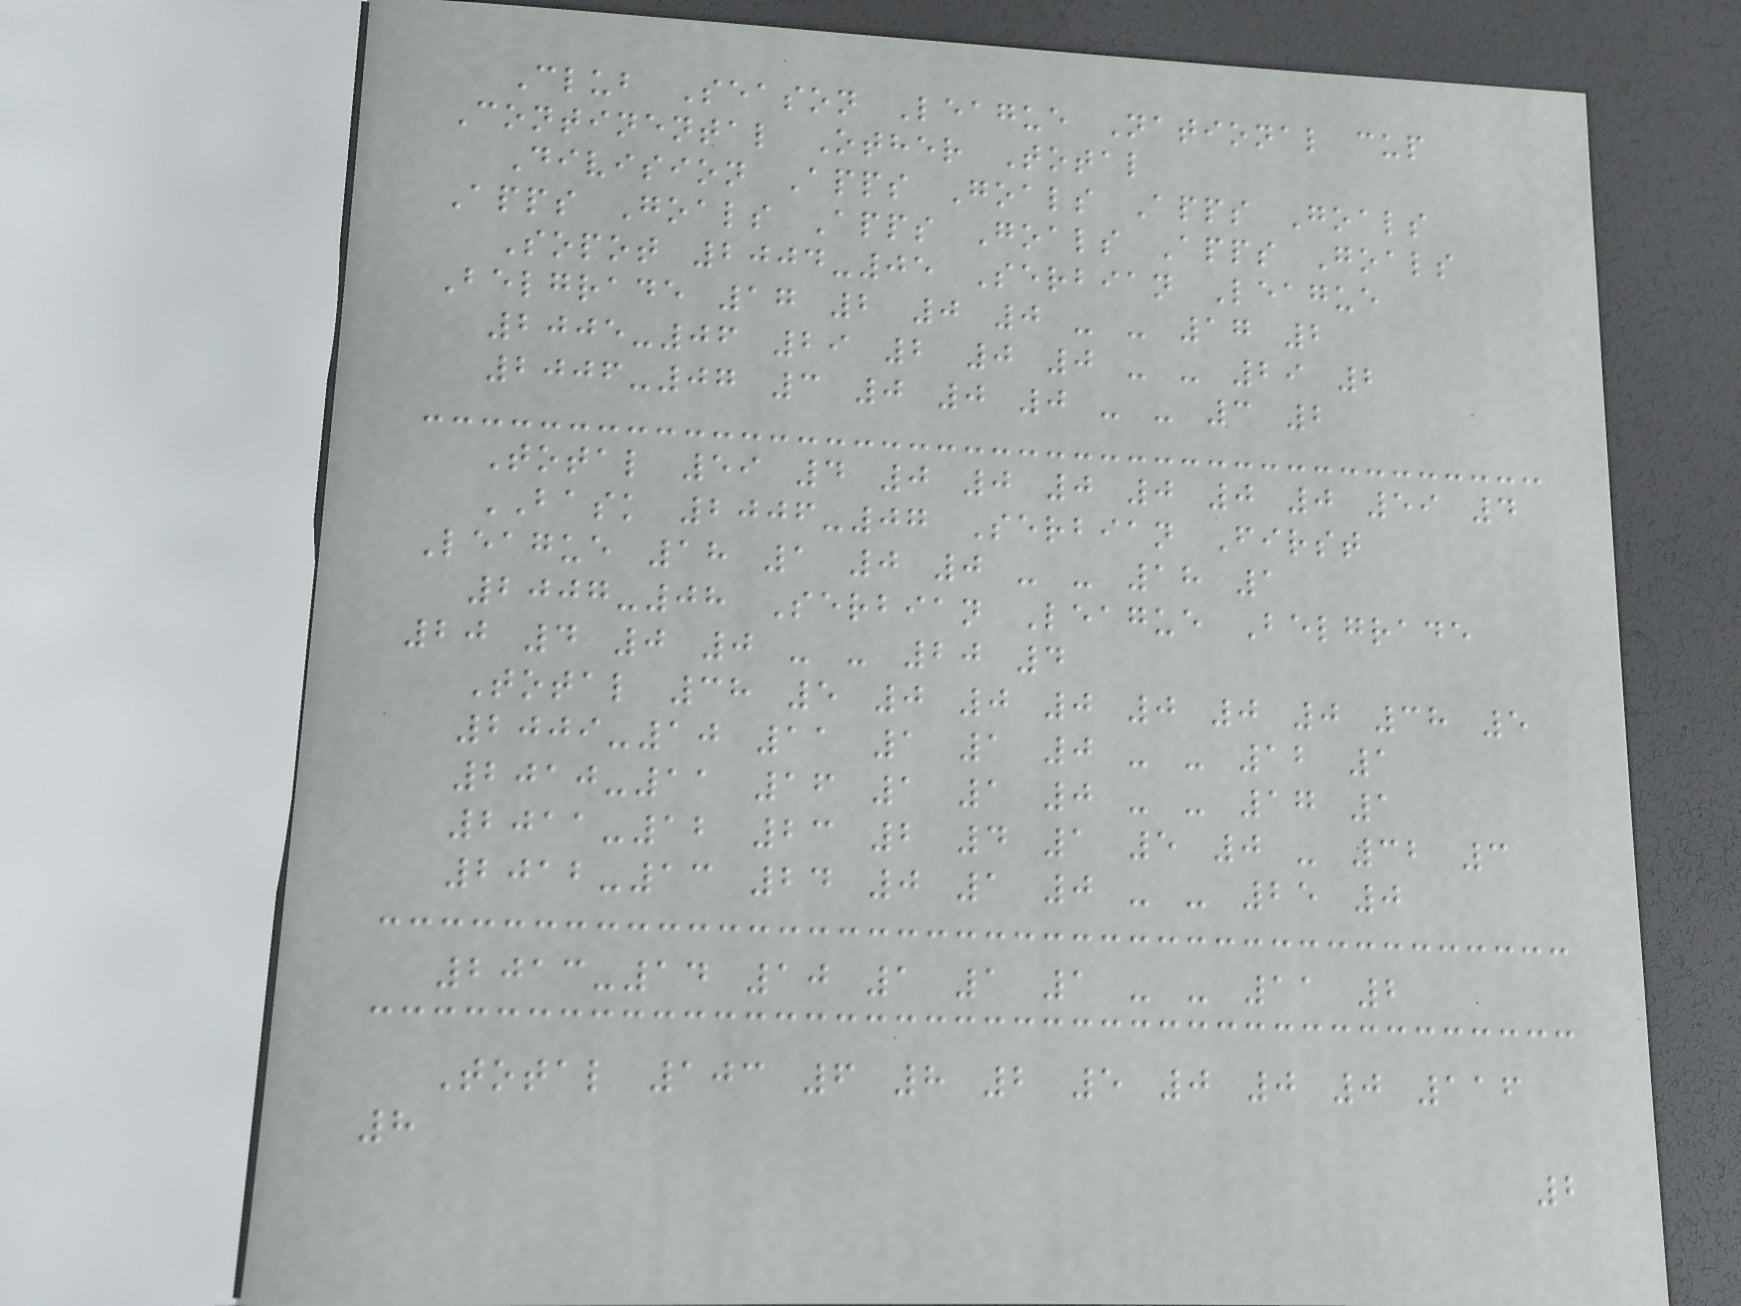Club Season League National cup
Continental Other Total
Division Apps Goals Apps Goals
Apps Goals Apps Goals Apps Goals
Sopot 2004-05 Serbian League
Belgrade 17 2 0 0 - - 17 2
2005-06 29 2 0 0 - - 29 2
2006-07 3 0 0 0 - - 3 2
Total 59 4 0 0 0 0 0 0 59 4
BASK 2006-07 Serbian First
League 18 1 0 0 - - 18 1
2007-08 Serbian League Belgrade
20 4 0 0 - - 20 4
Total 38 5 0 0 0 0 0 0 38 5
2009-10 11 1 1 0 - - 12 1
2010-11 16 1 1 0 - - 17 1
2011-12 23 2 4 1 5 0 - 32 3
2012-13 24 0 1 0 - - 25 0
2013-14 10 1 1 1 - - 11 2
Total 103 6 8 2 5 0 0 0 116
8
2
